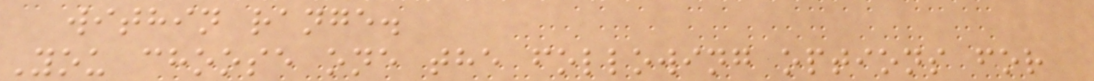within range.
You choose one the following options for
